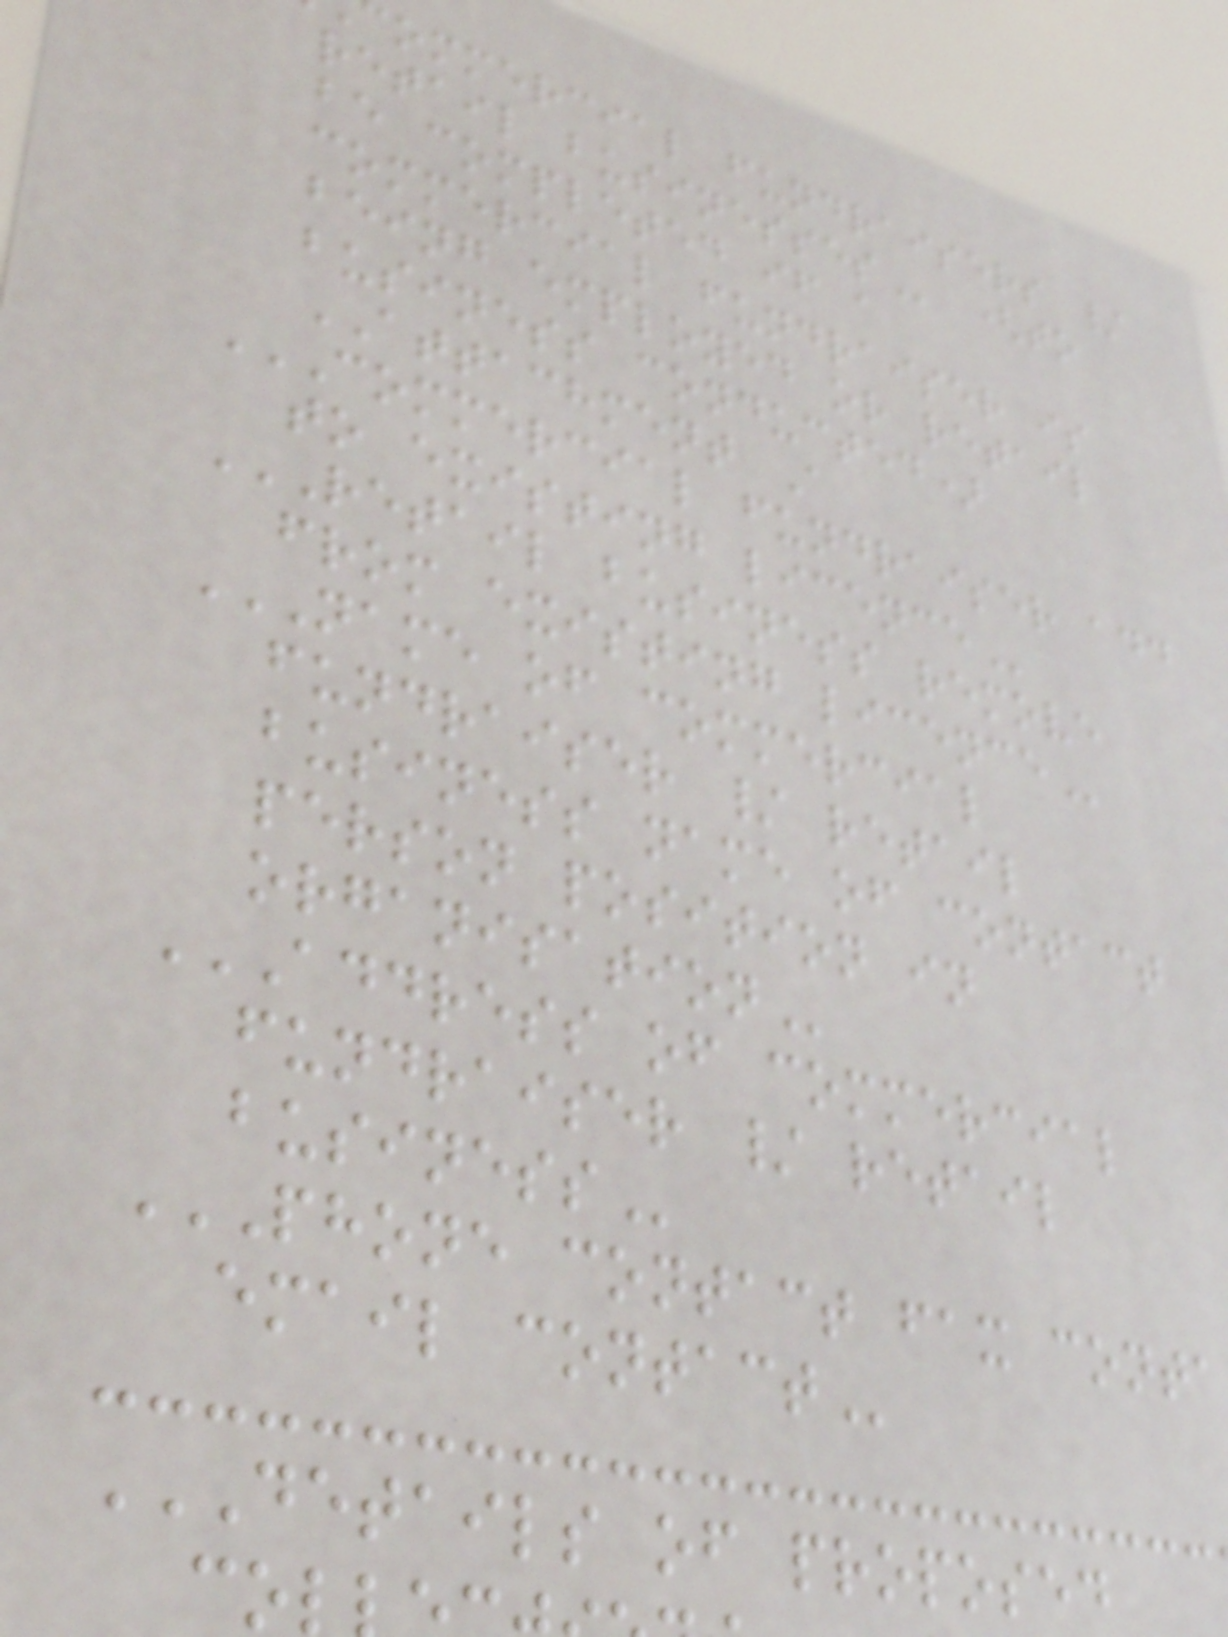ommercial fundraisers /
retail
be completed if a
commercial fundraiser is
being employed or retail
business conducted)
ATTACHMENT A
COMMERCIAL FUNDRAISER ADD
to existing
RETAIL BUSINESS REMOVE
from existing
NAME OF COMMERCIAL
fundraiser / retail
business name of contact
person position in
ADDRESS OF COMMERCIAL
fundraiser / retail
email
DETAILS OF PROPOSED
